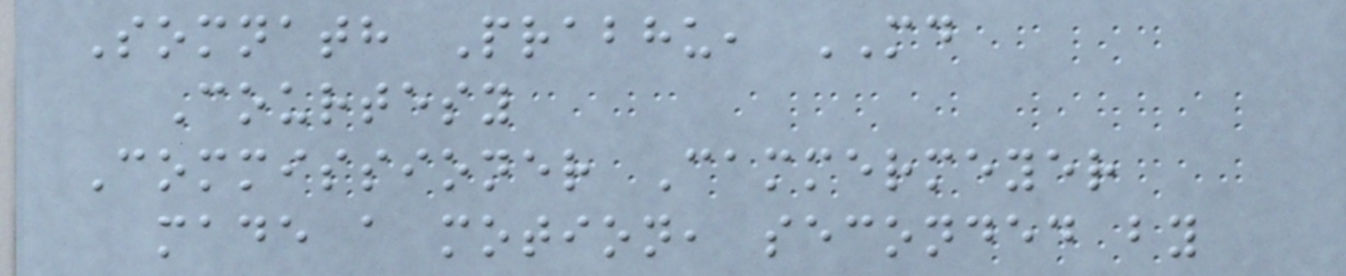Somnath Prabhu, MD
Courtesy
Commissioner Cammermeyer
made a motion, seconded by
